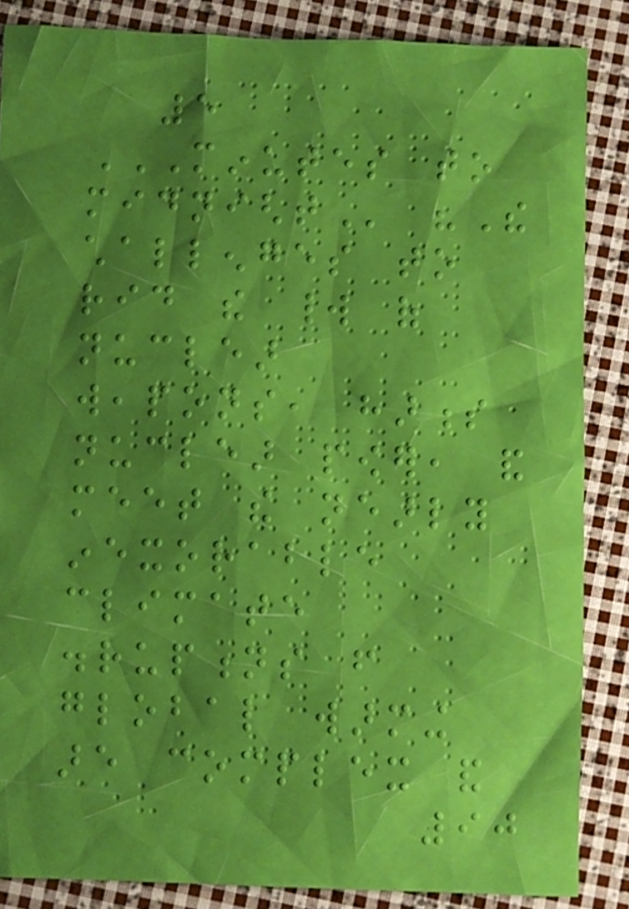5
MINUTES TO
MIDNIGHT "The
challenges to
rid the world of
nuclear
weapons, harness
nuclear power, and
meet the nearly
inexorable
climate
disruptions from
global warming
are complex and
90
